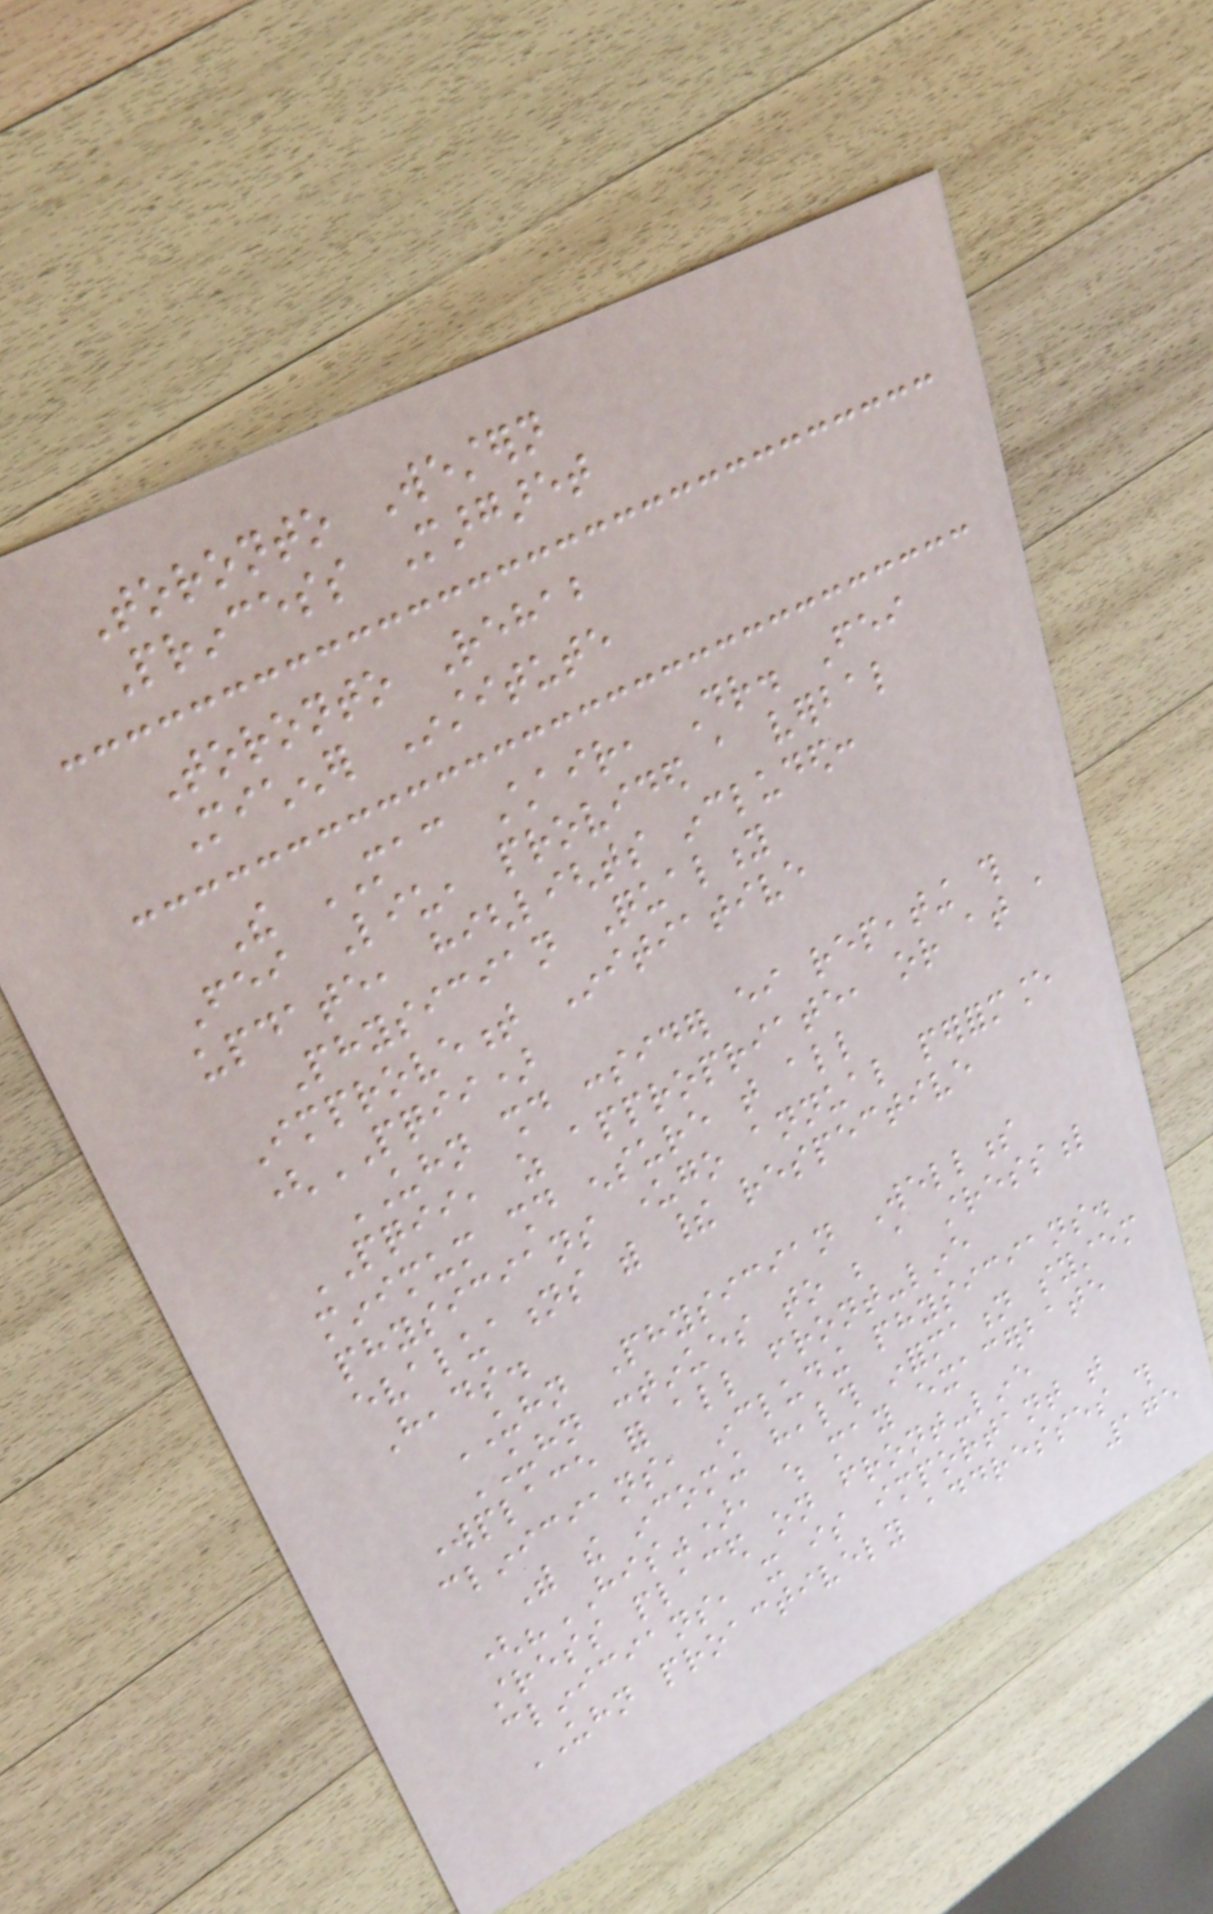Toronto Western
Princess Margaret
Toronto Rehab
Michener Institute
The MAC Chair, Dr. Fei
Fei Liu, provided a verbal
update, highlights included:
Physician Quality
Improvement Initiative
(PQII)
UHN should consider either repeating this
PQII, as appropriate, or at a
minimum should ensure that all
physicians undergo annual performance
evaluations with their respective
Heads.
UHN Physician Wellness
UHN continues to be a stressful
workplace for all front-line
clinicians, including physicians.
With the incoming health information system
("HIS"), which may exacerbate
stress placed on front-line
clinicians, it is important that
UHN proactively addresses this
175
